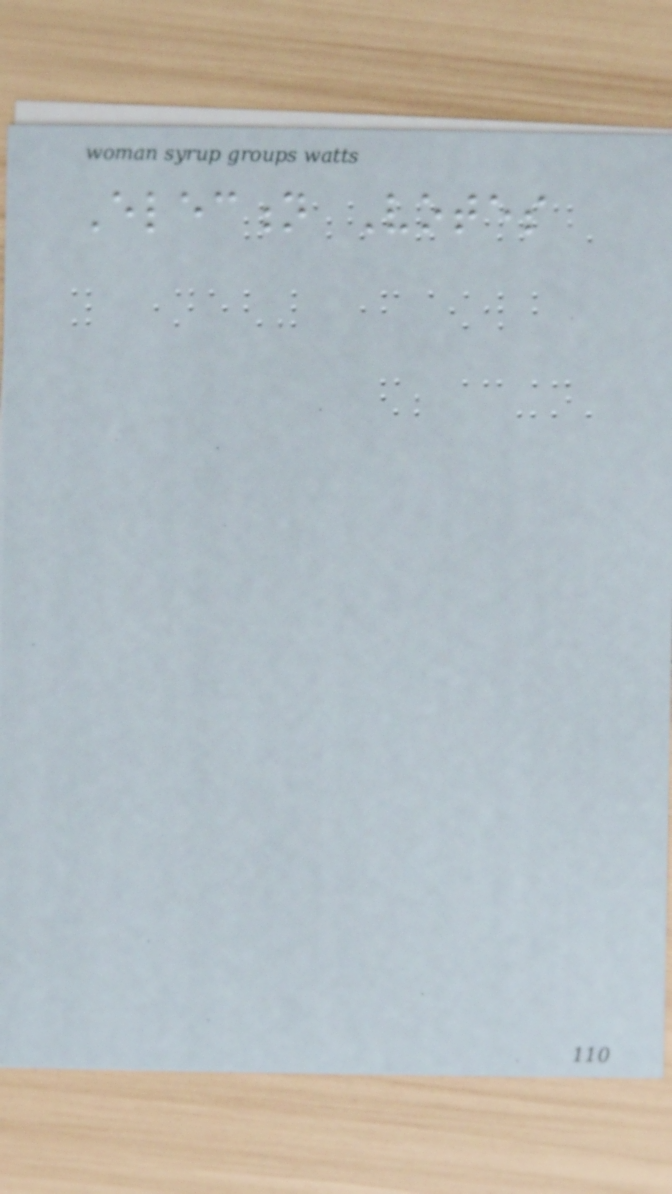Election Votes
